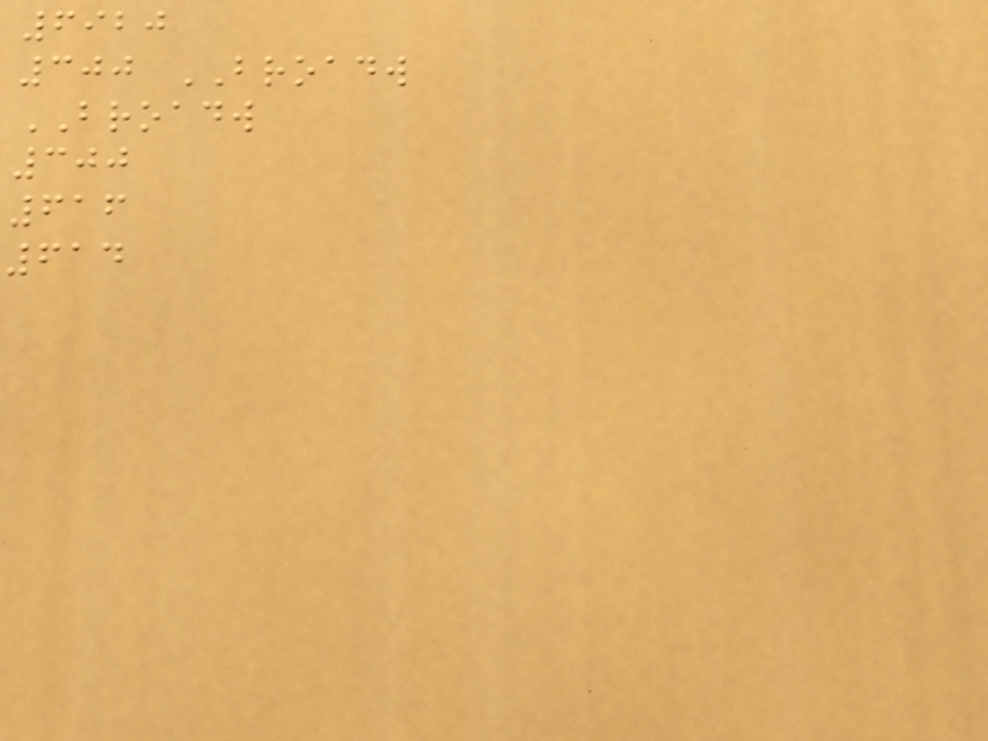6920
300 BROADW
BROADW
300
616
614
